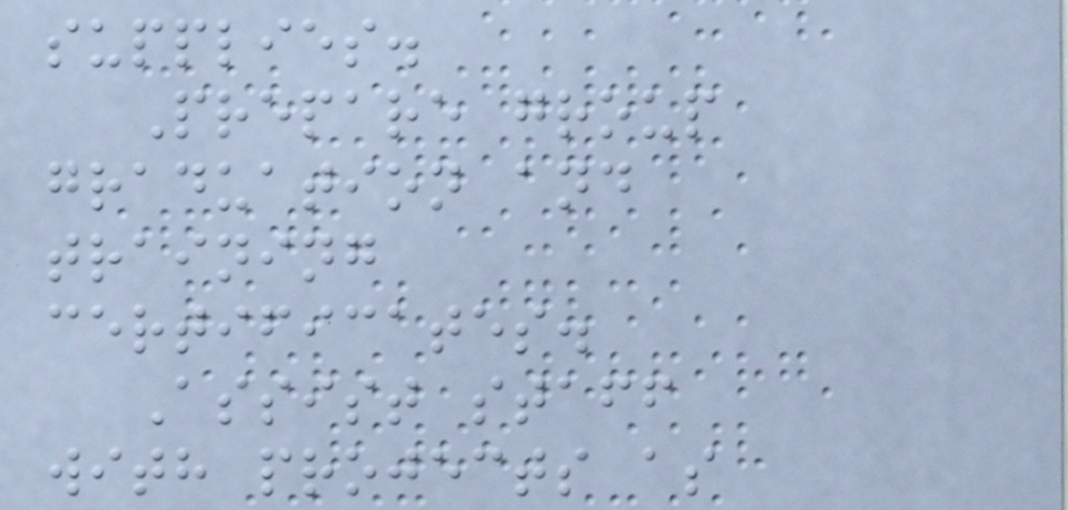supplies.
Prepare group
graduation and
training
certificates.
Assist staff
with projects as
